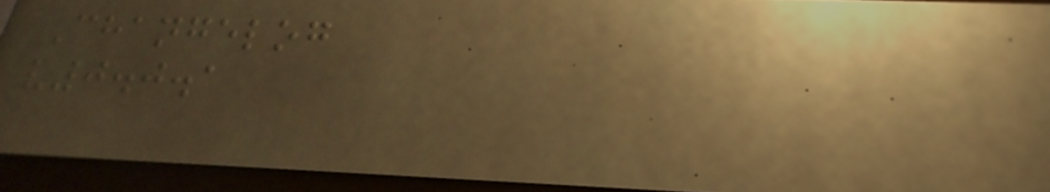Changelog
v0.0.1
